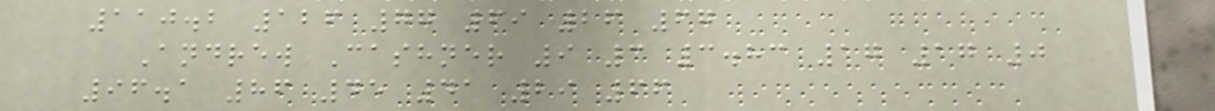110.2 126 77 69 26 67
Andrew Cashner 9 3 3.83 17 17 0
96.1 86 45 41 29 66
